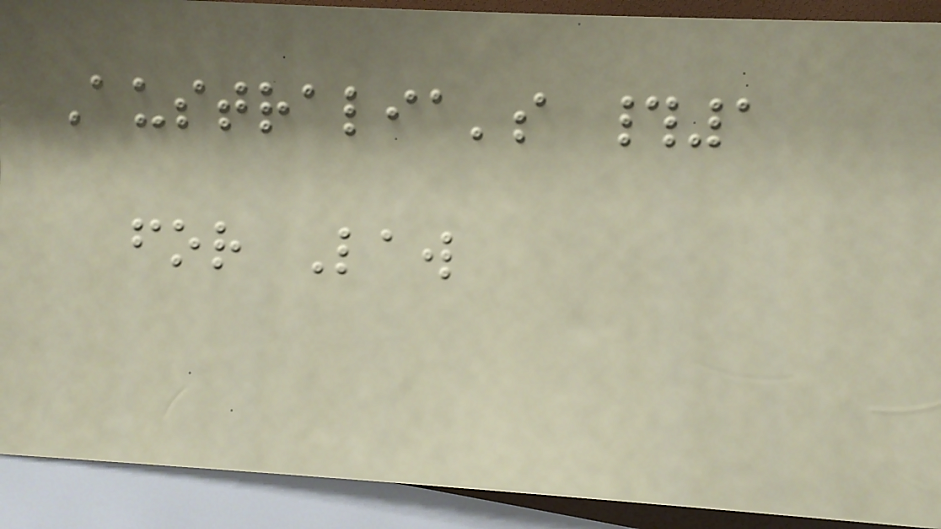Australia's #1
for Law
